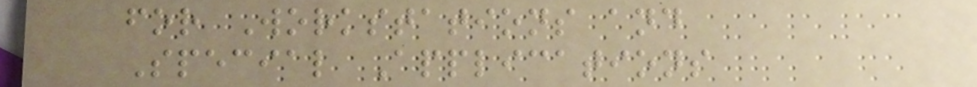for Workstations and
Special Applications
